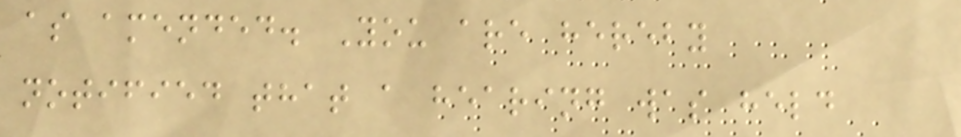as amended. You are hereby
notified that a hearing was held
